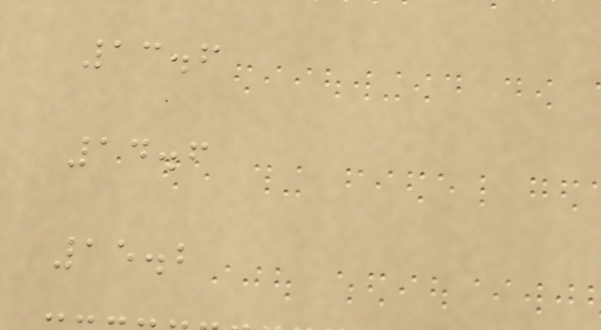13.6
14.6
15.2
